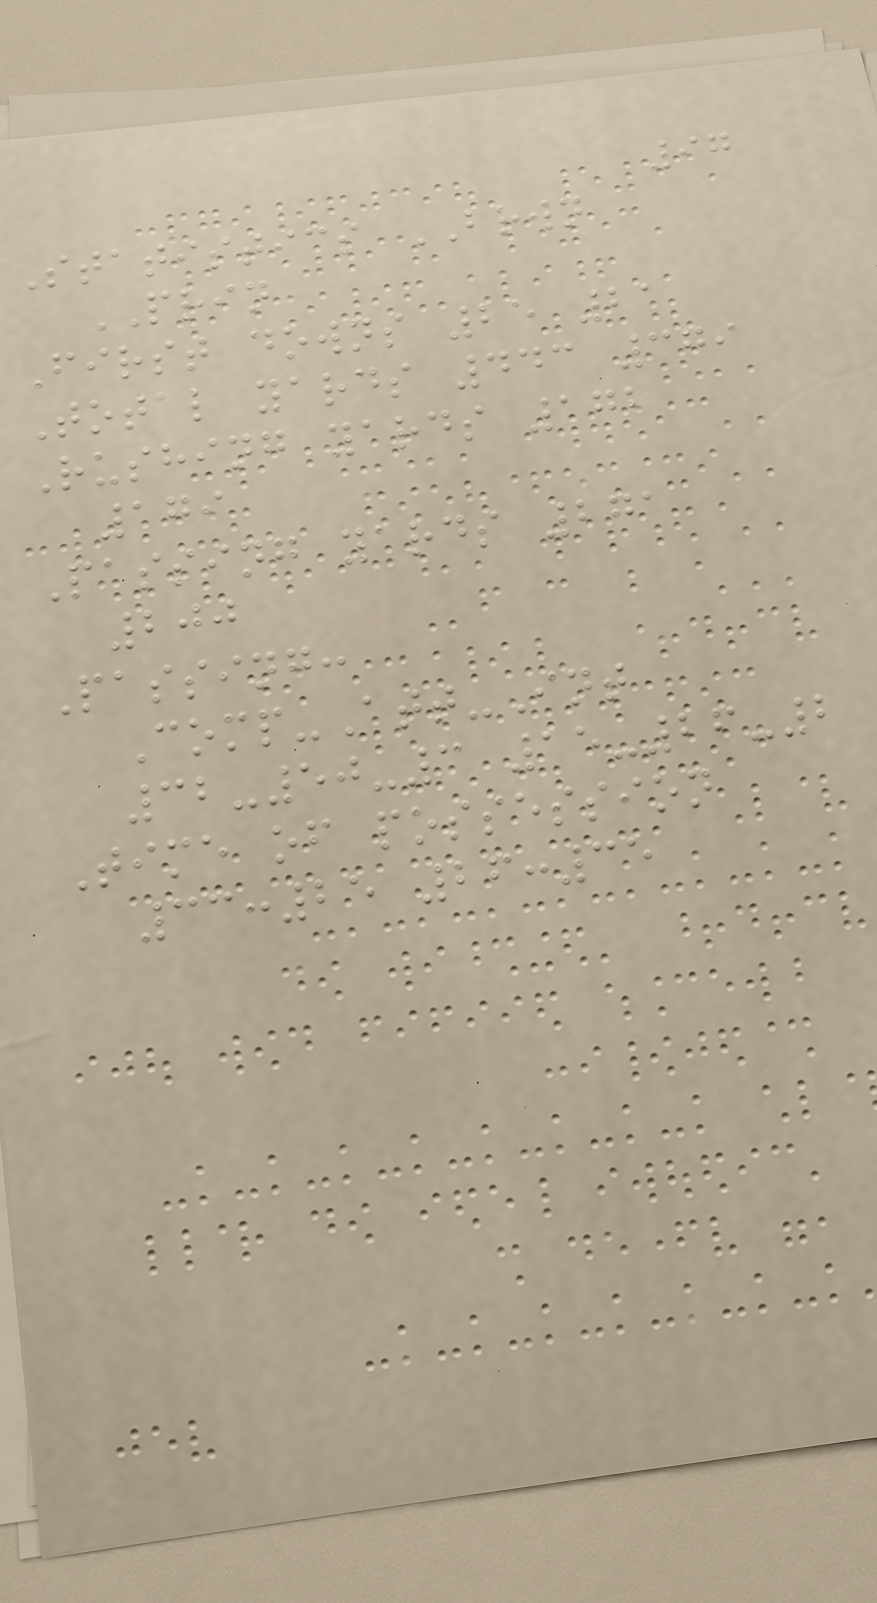97
Statistics BRWN
PRIN
First downs 25 21
Total yards 443 379
Rushing yards 172
179
Passing yards 271
200
Passing:
Comp-Att-Int
32-50-3 15-26-2
Time of possession
33:25 26:35
